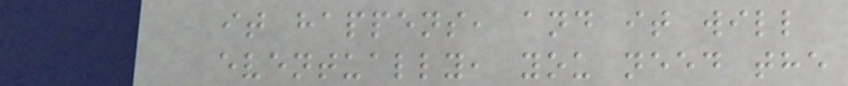it happens, and it will
eventually, you need the
